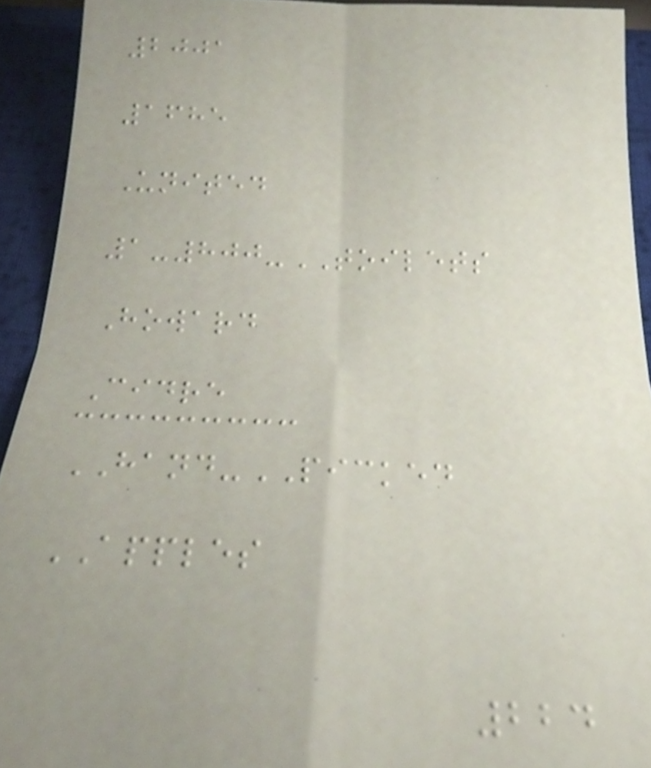2001
1685
United
1-800-TOILETS
Howard
Cidre
HAND-PICKED
APPLES
224
